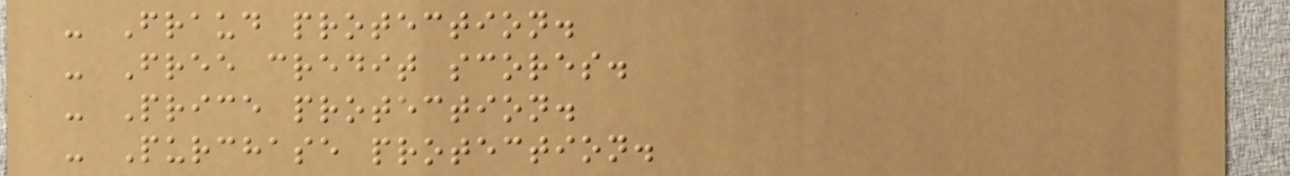- Fraud protection.
- Free credit scores.
- Price protection.
- Purchase protection.
